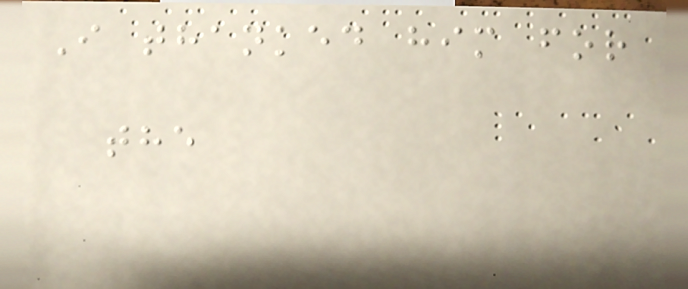I thanked him for
the
